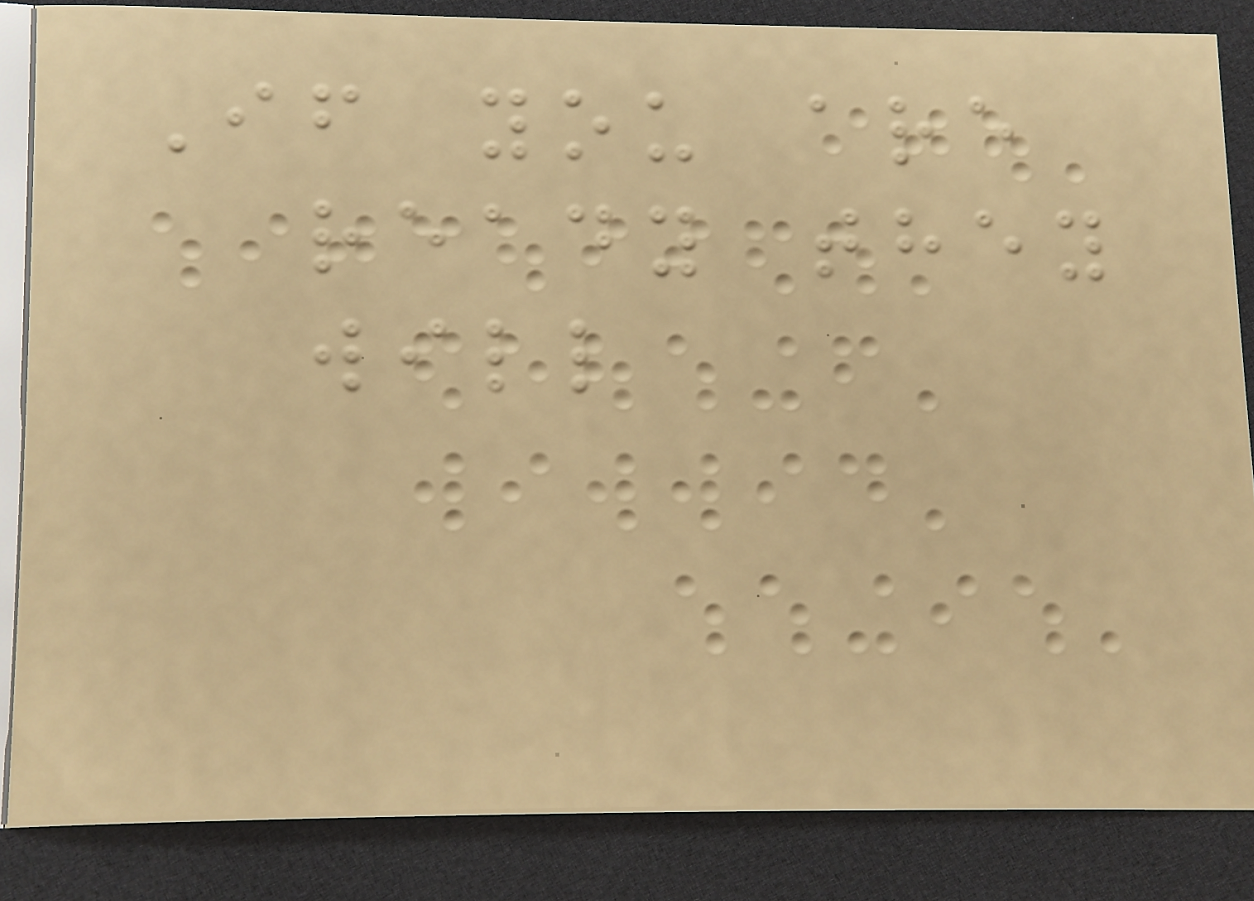If you are
ready they
will
